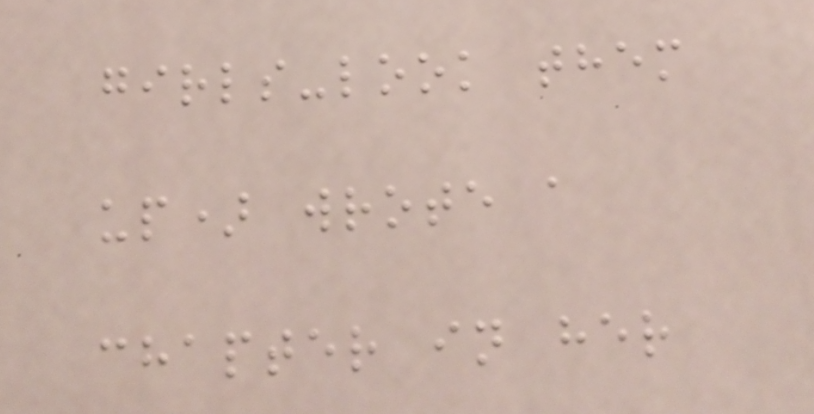girls-look them
up) wrote a
chapter in her
